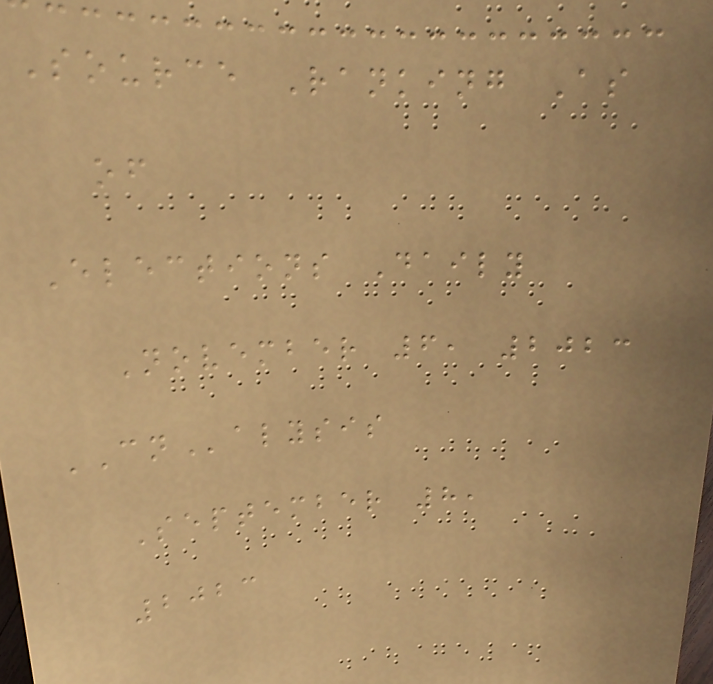Source Ranking As
of
Elections Daily
November 6, 2023
CNalysis
September 8,
2023
